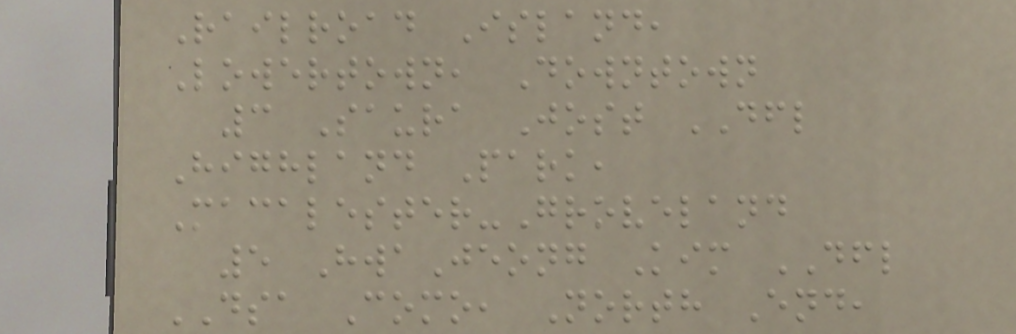Railroad Island,
Lowertown, Downtown
3 Saura Jost DFL
Highland Park,
Macalester-Groveland
5 HwaJeong Kim DFL
DSA Como, North End,
